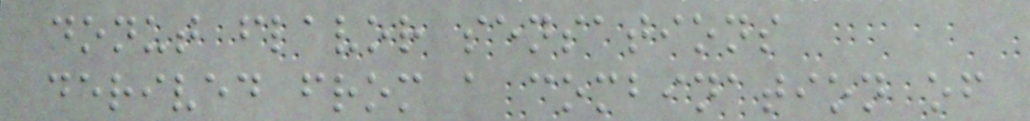donut flavor sensations
derived from a combination of
